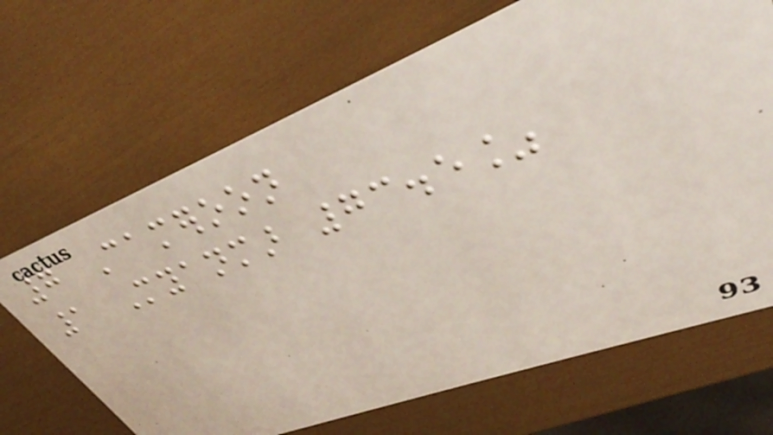7 Cameroon
1 Myanmar 73.5%
